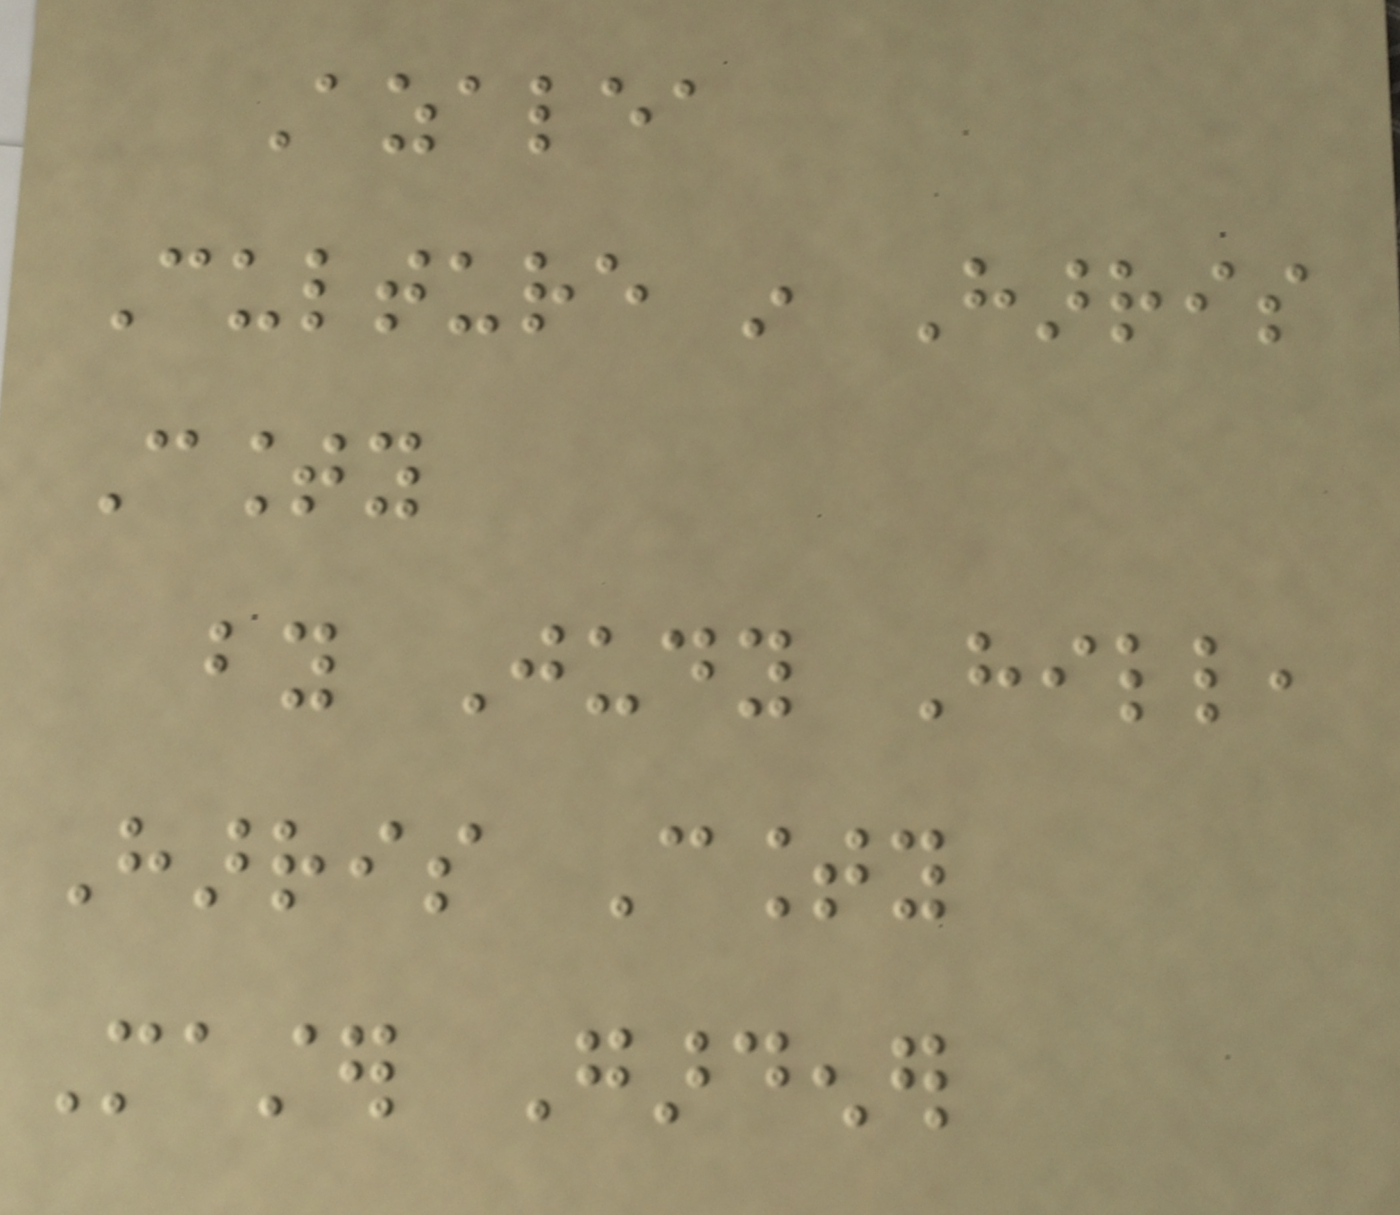Azalea
Culture in Harris
County
by Judy Hill,
Harris County
Master Gardener
